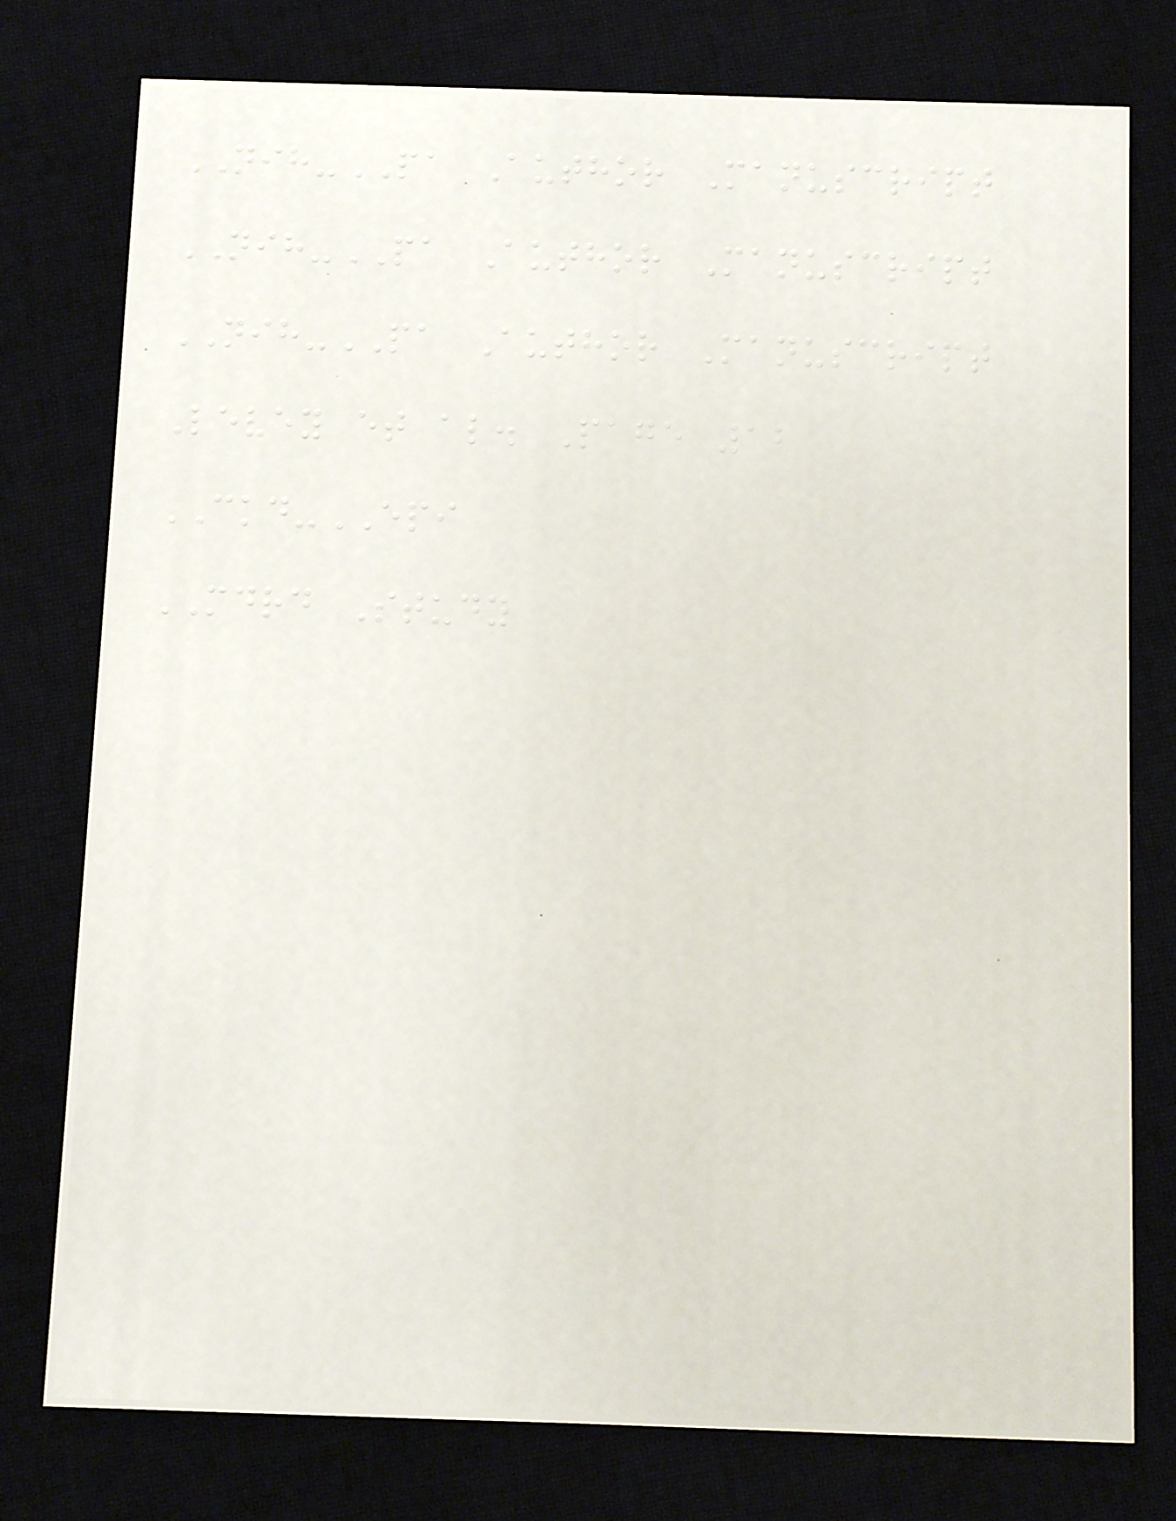NIH-PA Author Manuscript
NIH-PA Author Manuscript
NIH-PA Author Manuscript
Levey et al. Page 12
CKD-EPI
MDRD Study
